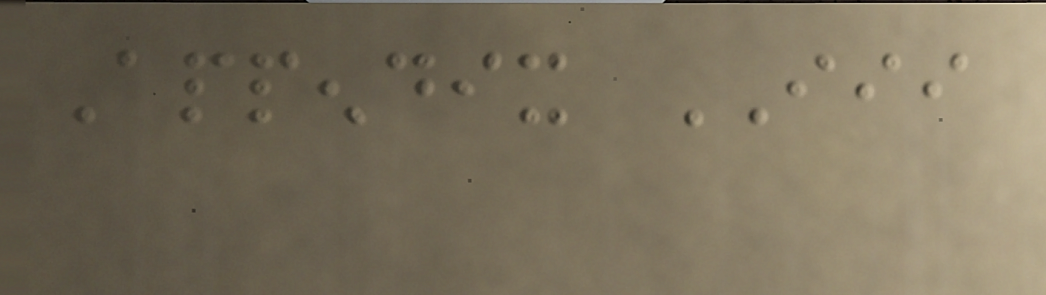Appendix III
